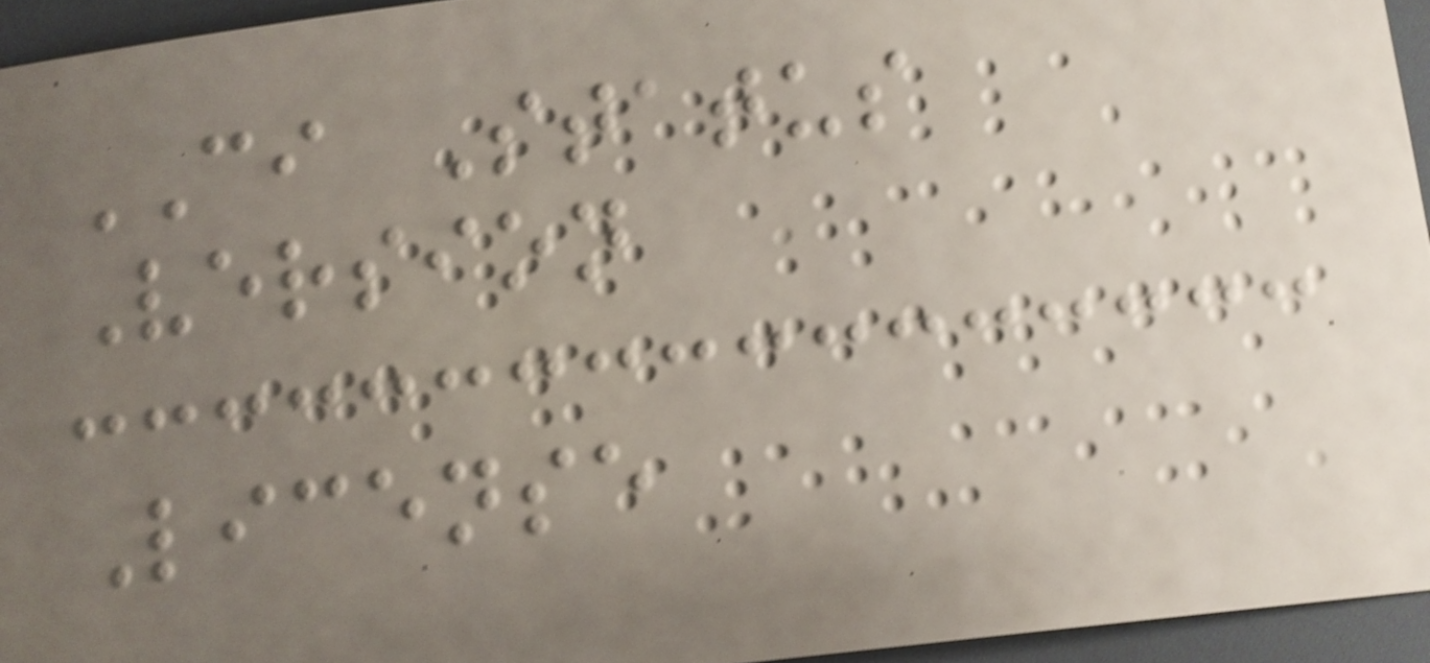CI Status
Version
License
